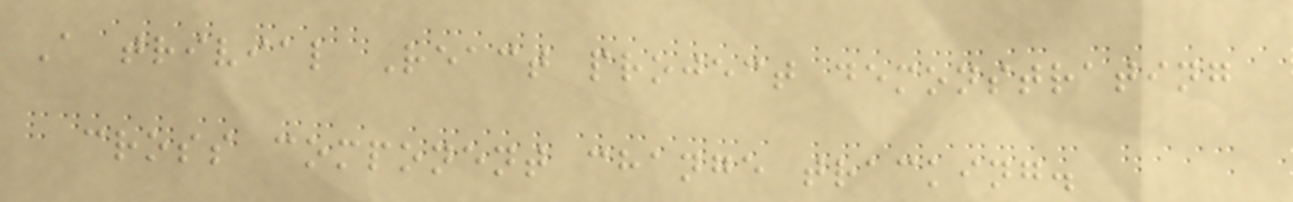A trivial React project demonstrating
cross component change tracking.
